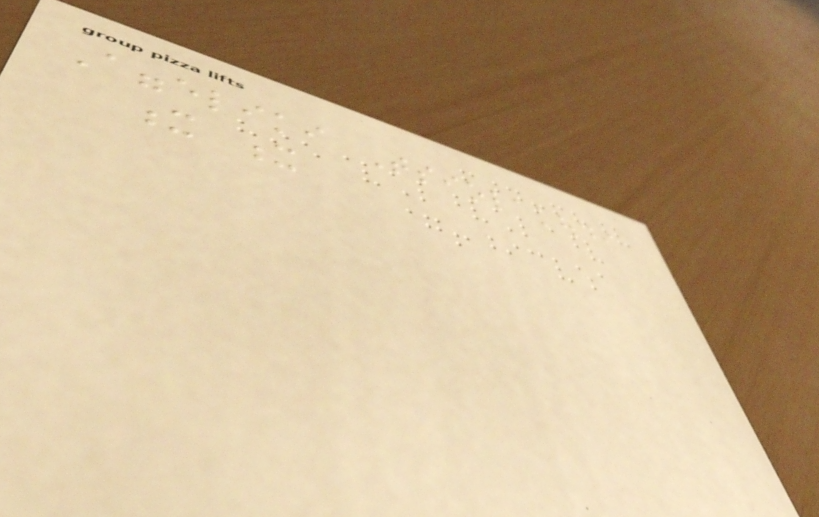Aggeliki Tsiolakoudi
x x
